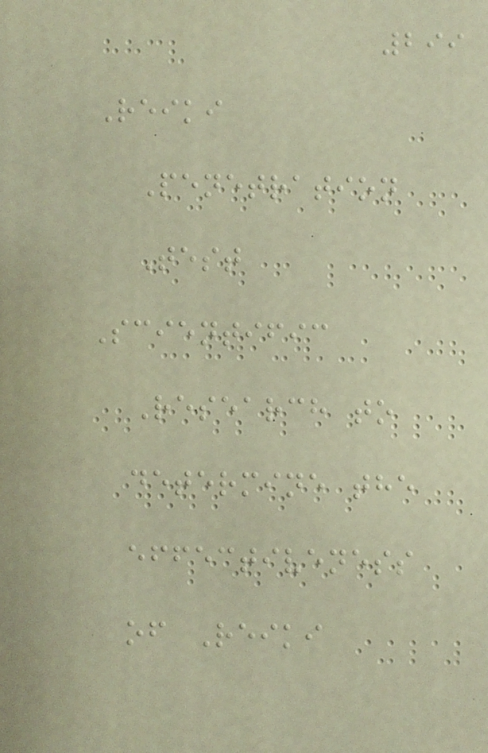299
Reiki
Penetration
Test
Scientific
Research to
determine the
effectiveness
of Reiki
